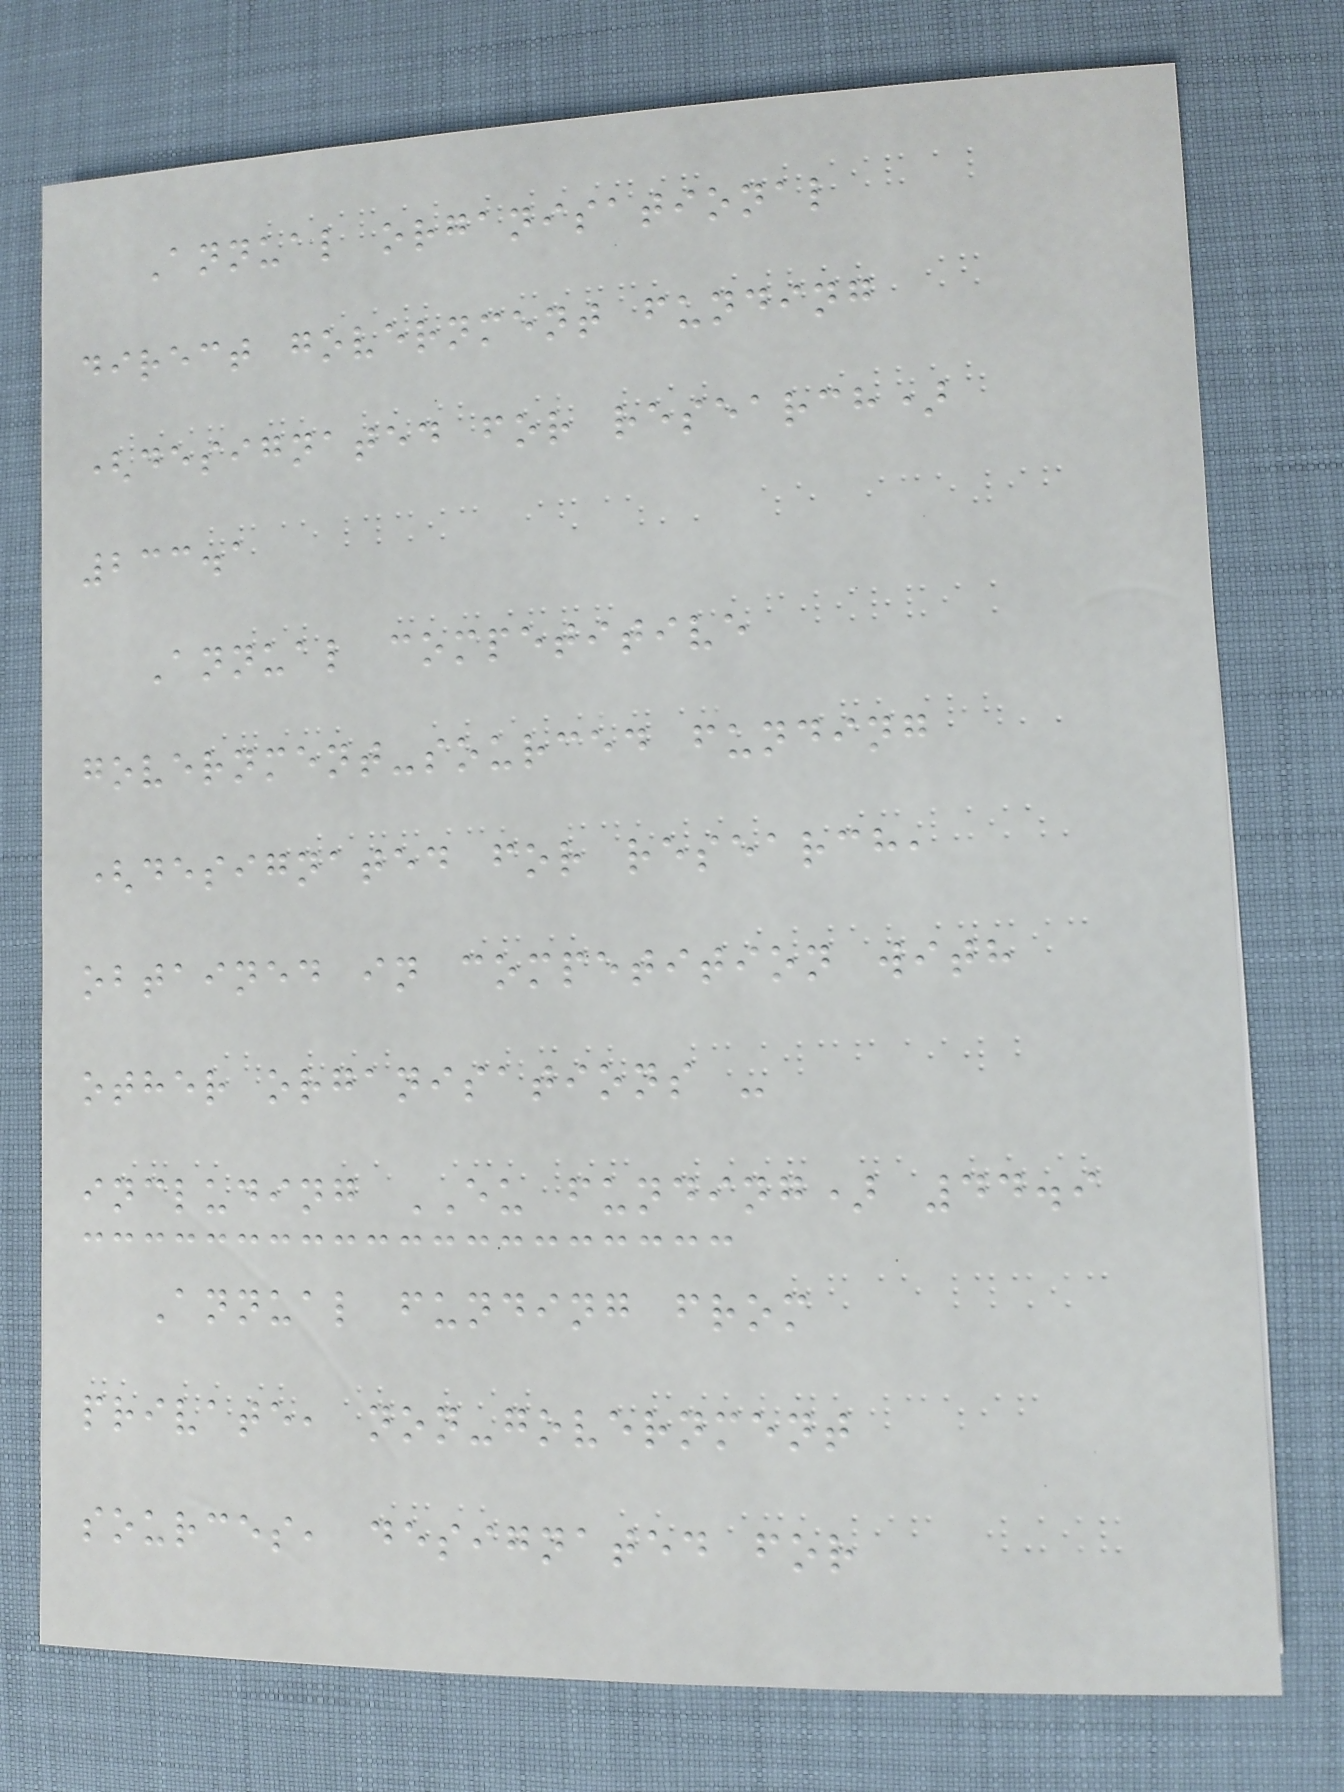Annual organisational
direct government funding
(designated for research)
233.1
Annual competitive
government-sourced funding
(designated for research,
obtained in competition with
other organisations -
including EU funding) 44.9
Annual funding from
private, non-government
sources, designated for
